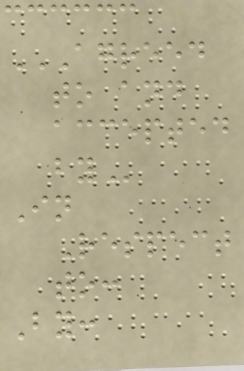AGREED
TO AND
ACCEPTED
BY
In
Respect
to:
By:
